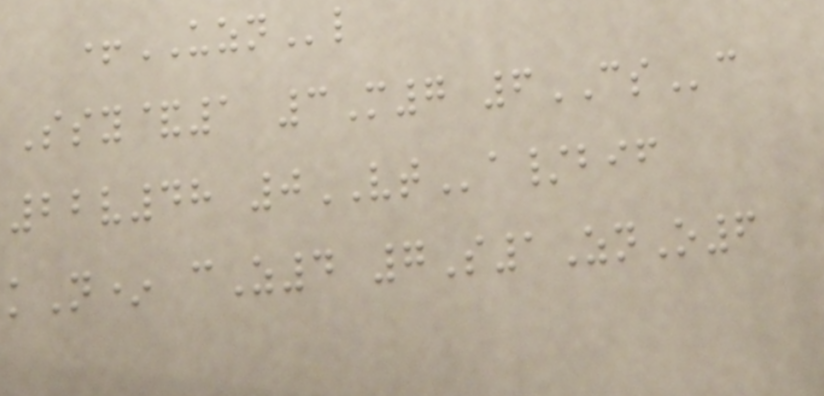+UZNl
Ssy&1 3M7 6CSc
22v48 0VTa/bif
kN* cZ4 7S1ZnO6
